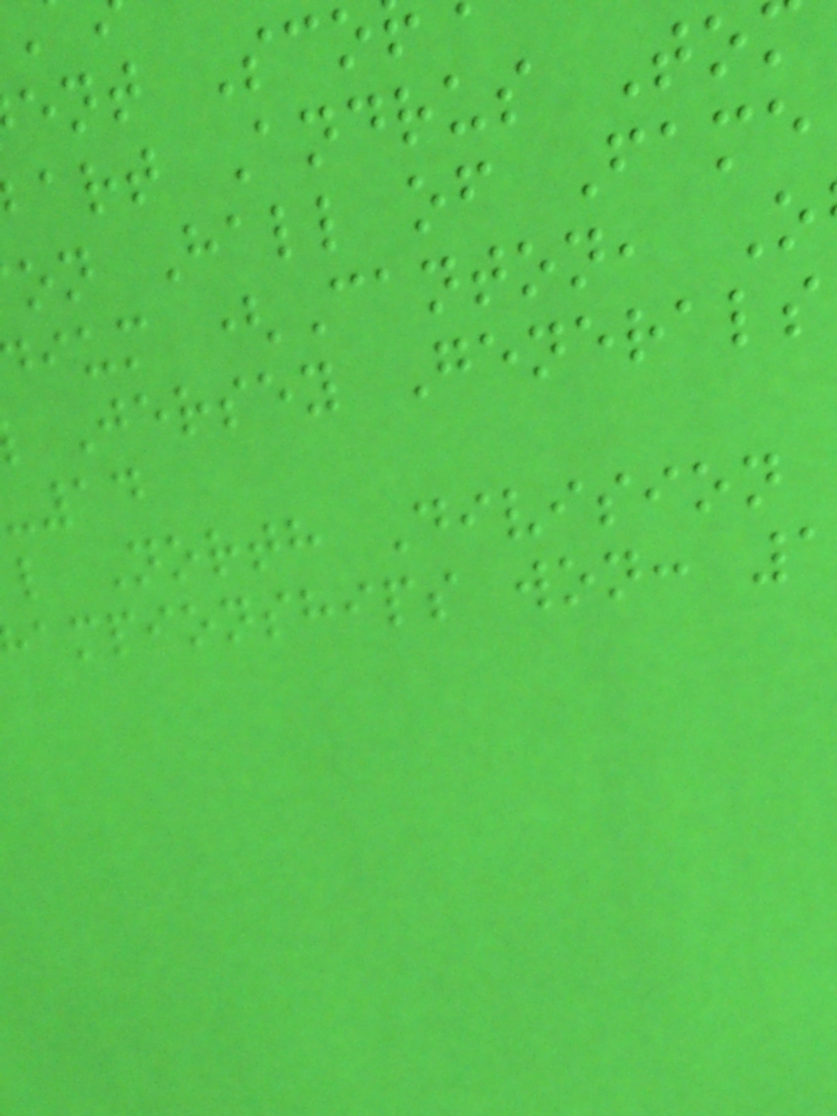ent Sco
art Andrus To
on Hall of Fame
ium (Canton, O
Jersey Generals
l North Division
ampionships won:
